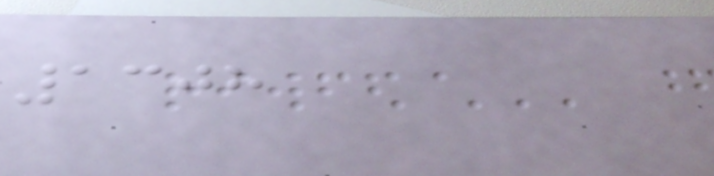1308
